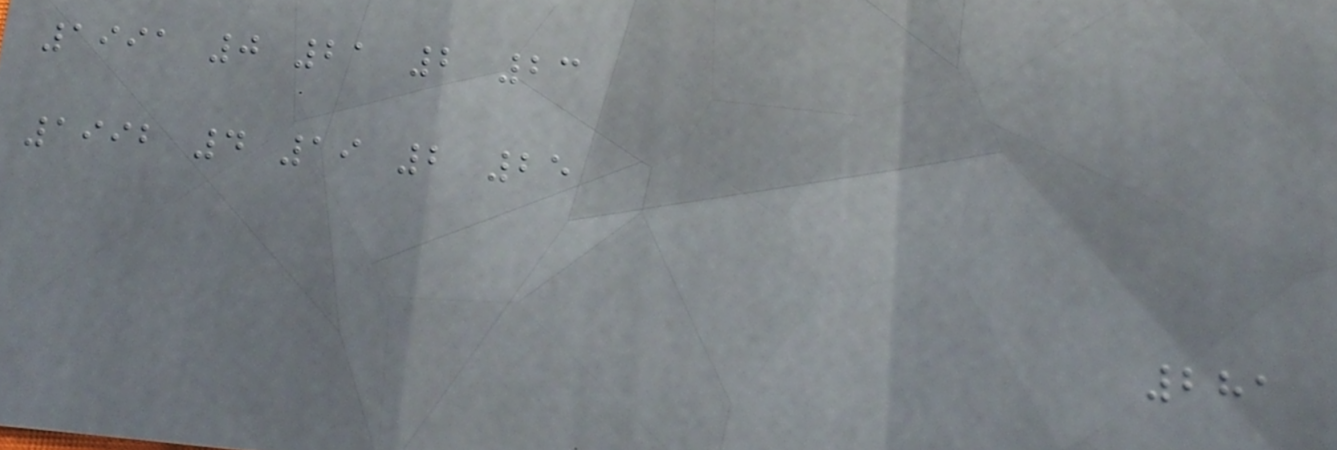1991 0 21 2 23
1992 4 19 2 25
281
